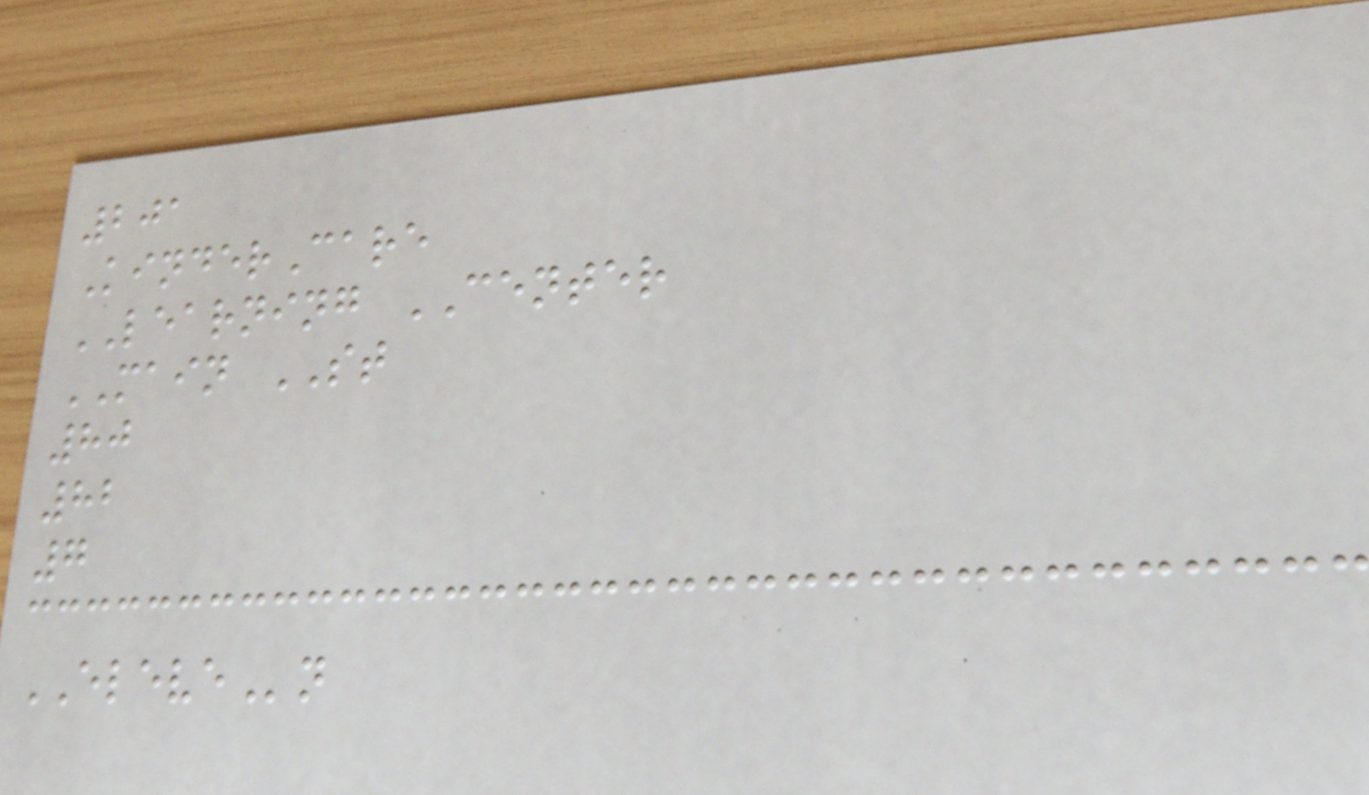201
KinderCare
LEARNING CENTER
MAIN ST
80
82
7
ELEVEn
